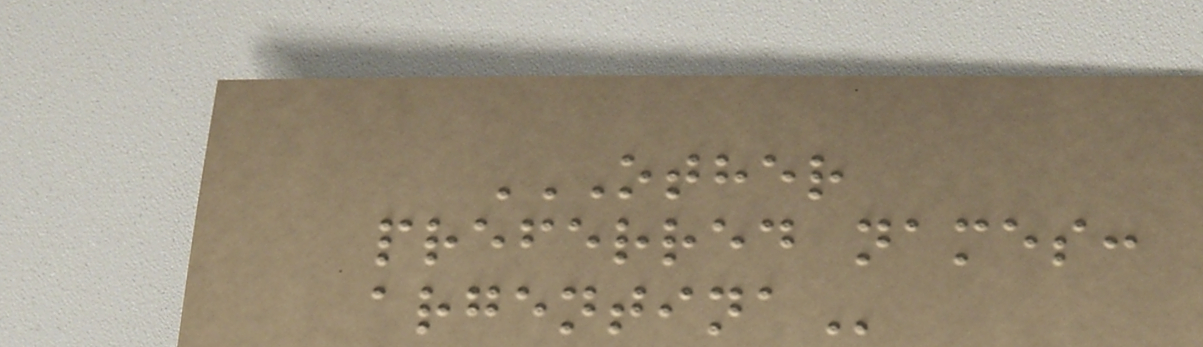OTHER
PREFERRED NAMES:
ARGENTINA
